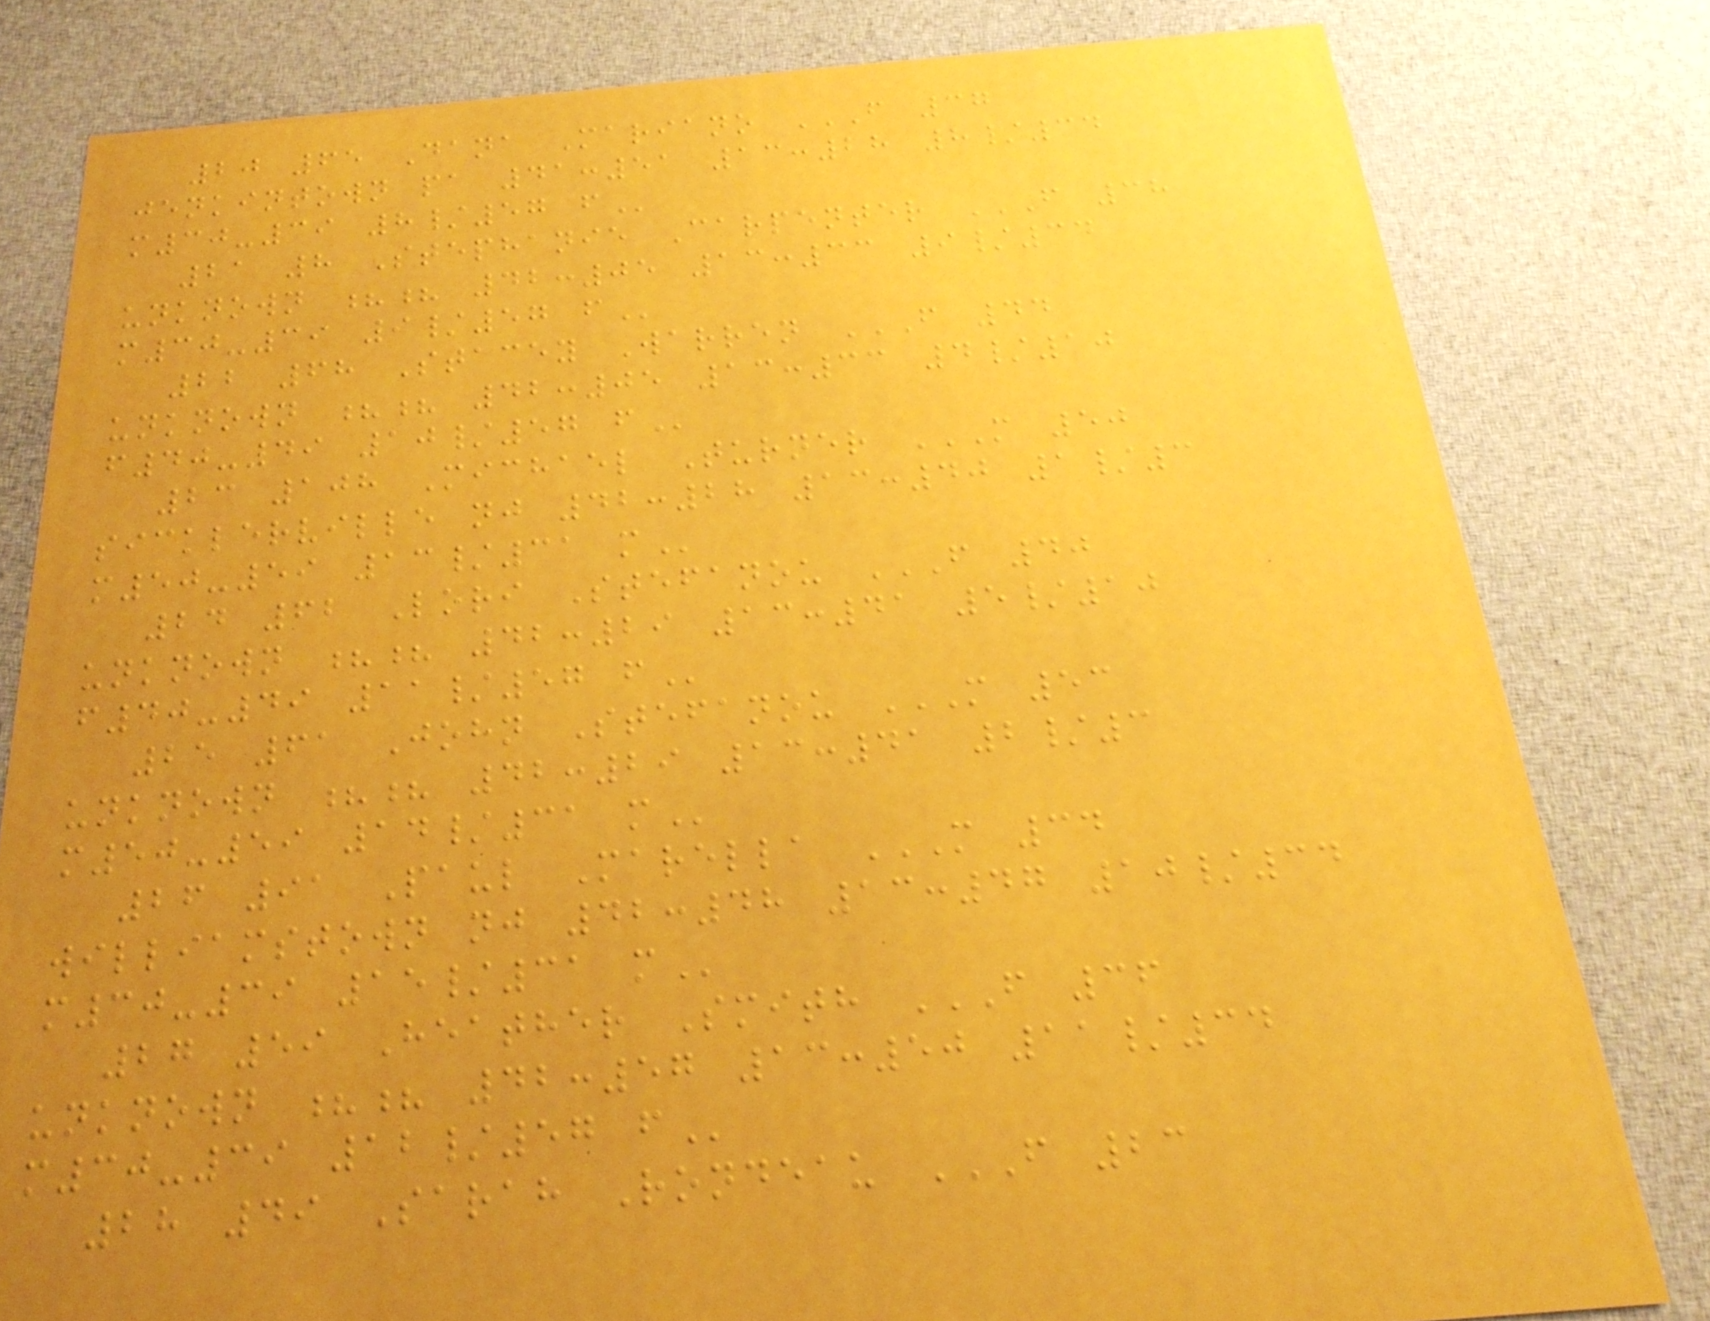20 65 Dana Mariano F 37
JENKINTOWN PA 41:51 13:28 8/34
M30-39 8/57 F
21 8 Stephanie Carpenter F 38
UNKNOWN ?? 42:05 13:33 9/34
M30-39 9/57 F
22 68 Stacey Warren F 44
UNKNOWN ?? 42:05 13:33 4/10
F40-49 10/57 F
23 108 Michael Turner M 50
SICKLERVILLE NJ 42:28 13:40 1/3
M50-59 13/31 M
24 62 Lori Stefanou F 40
UNKNOWN ?? 42:29 13:41 5/10
F40-49 11/57 F
25 61 John Stefanou M 53
UNKNOWN ?? 42:29 13:41 2/3
M50-59 14/31 M
26 91 Paul Marella M 34
WILLIAMSTOWN NJ 42:48 13:47 10/34
M30-39 15/31 M
27 59 Heather Smith F 36
UNKNOWN ?? 42:57 13:50 11/34
M30-39 12/57 F
28 49 Sarah Rondeau F 23
